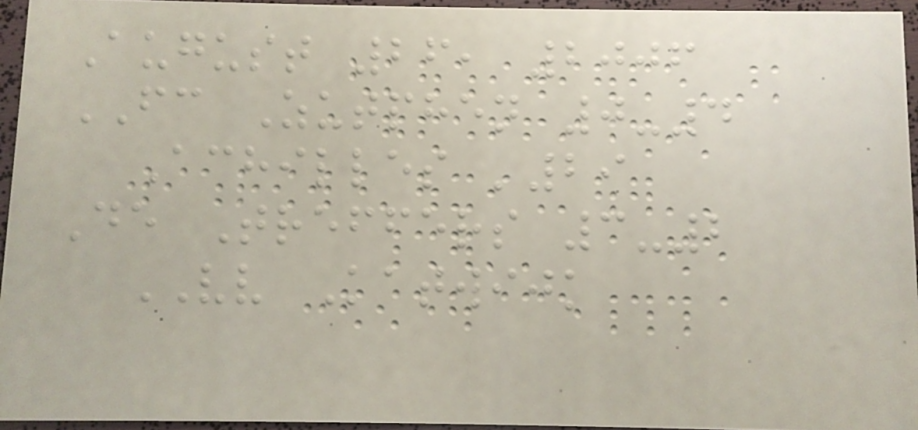August 26, 2006
FC Zutphen 0-4
Achilles '29
De Treffers 3-2
VV Katwijk
